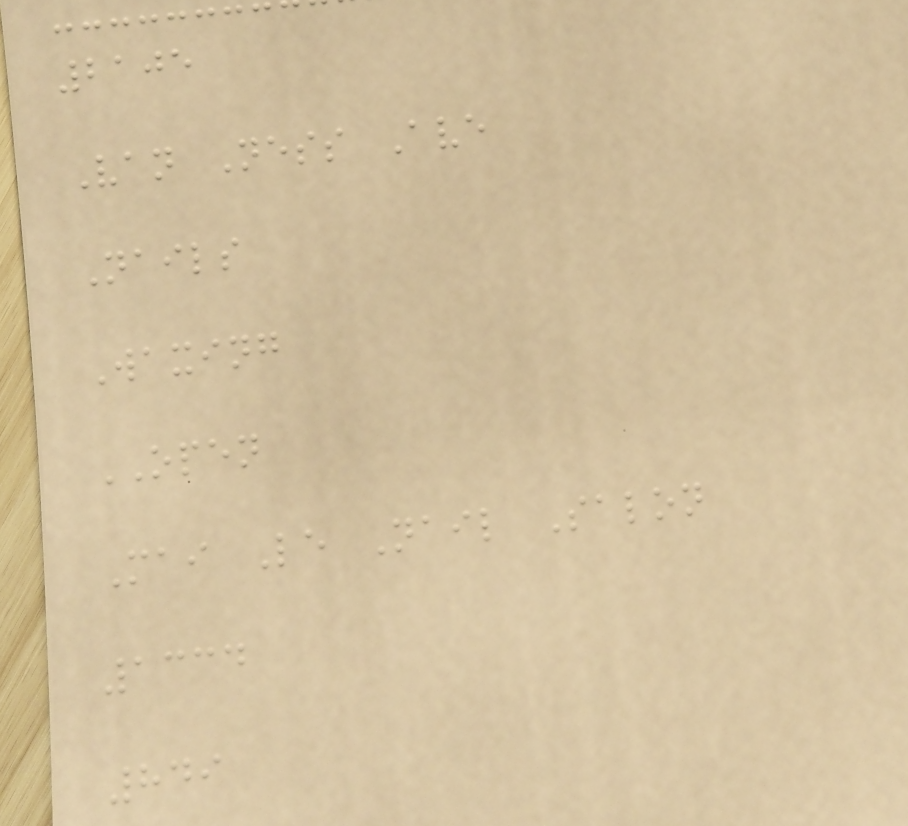2105
Van Ness Ave
Nails
Waxing
OPEN
Mai Le Nail Salon
1334
849
